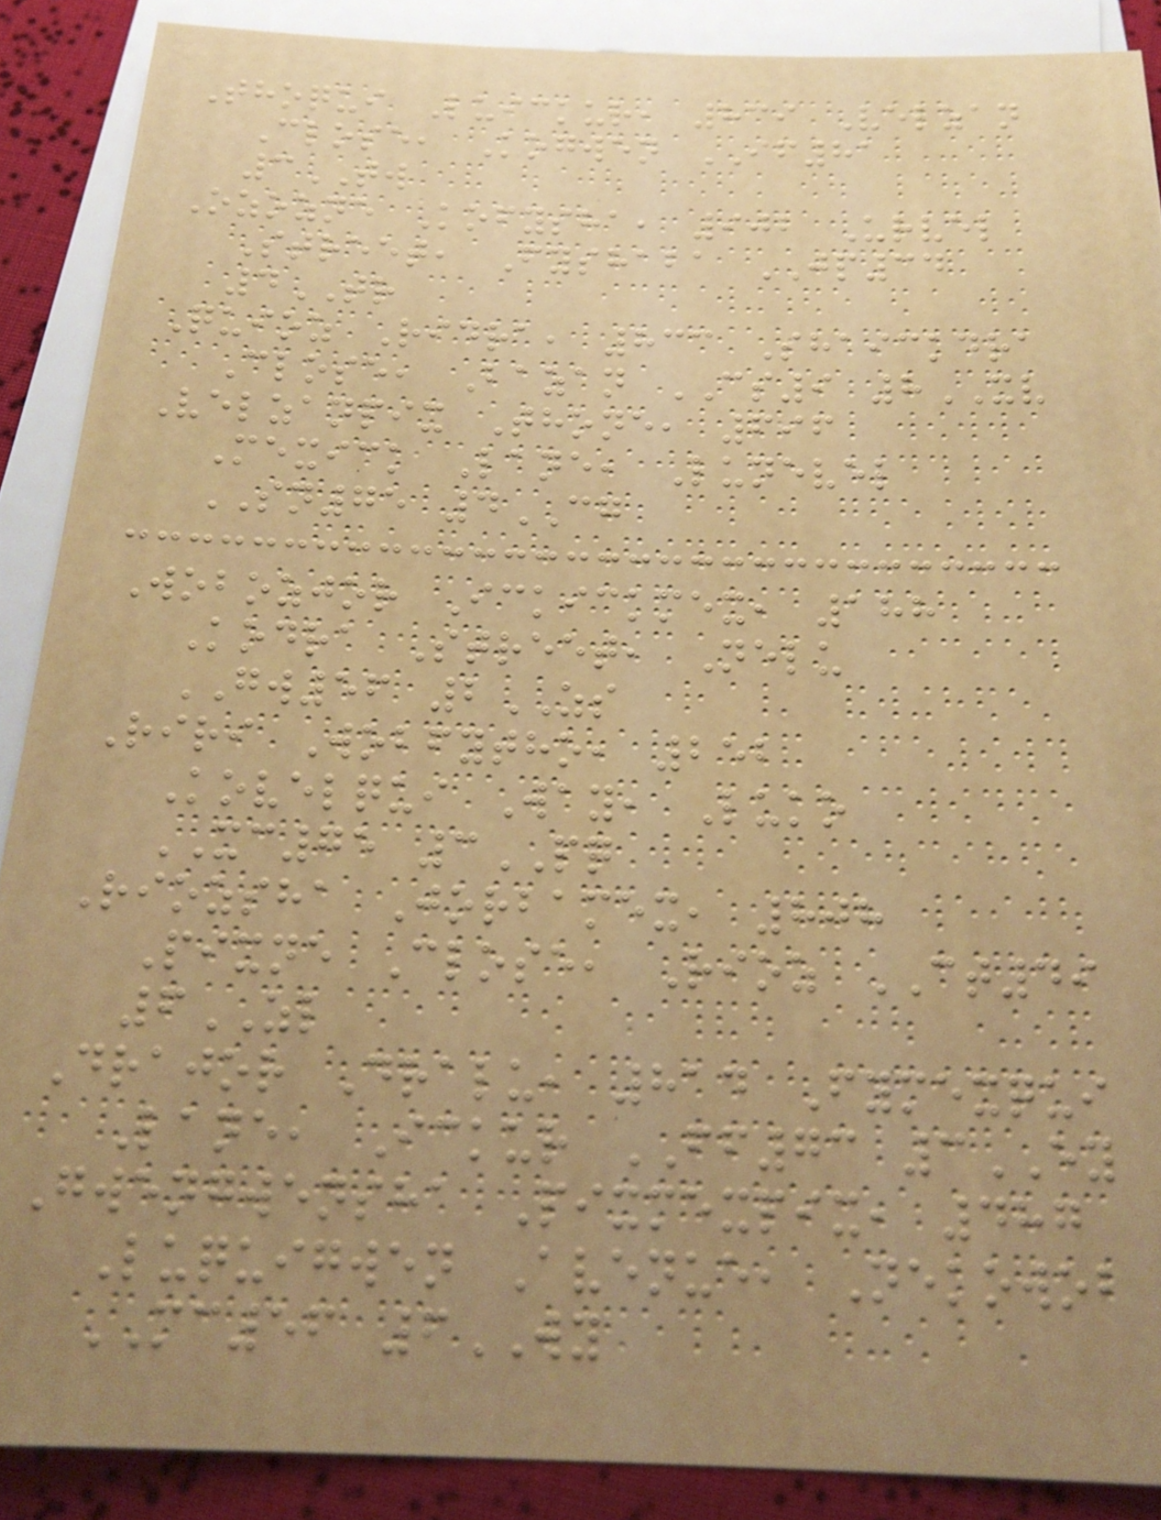Thoqui Luickur, 839 Velzan
Close, Kogwen IF81
3TW
Ozozne Kofysha, 902 Urvel
Street, Fyshaba JP34
4TR
Quioz Ridra, 833 Shaickdra
Close, Bazan CS9 8XV
Velzanpix Thone, 696
Mexick Lane, Lunevel
SN75 4CG
Wobozjor Ickickmex, 188
Kodra Street, Nelu
GW56 2ZS
Riri Wobfytho, 252
Kovelqui Way, Luko
XC75 3PQ
Riozsha Jorbamex, 808
Pixne Close, Rioz CT49
6ZL
Drajor Dralu, 814 Fymexqui
Lane, Ickur FF73 3EY
Gwengwensha Pixmexpix, 487
Luquigwen Avenue, Nekowob
MC56 6WY
